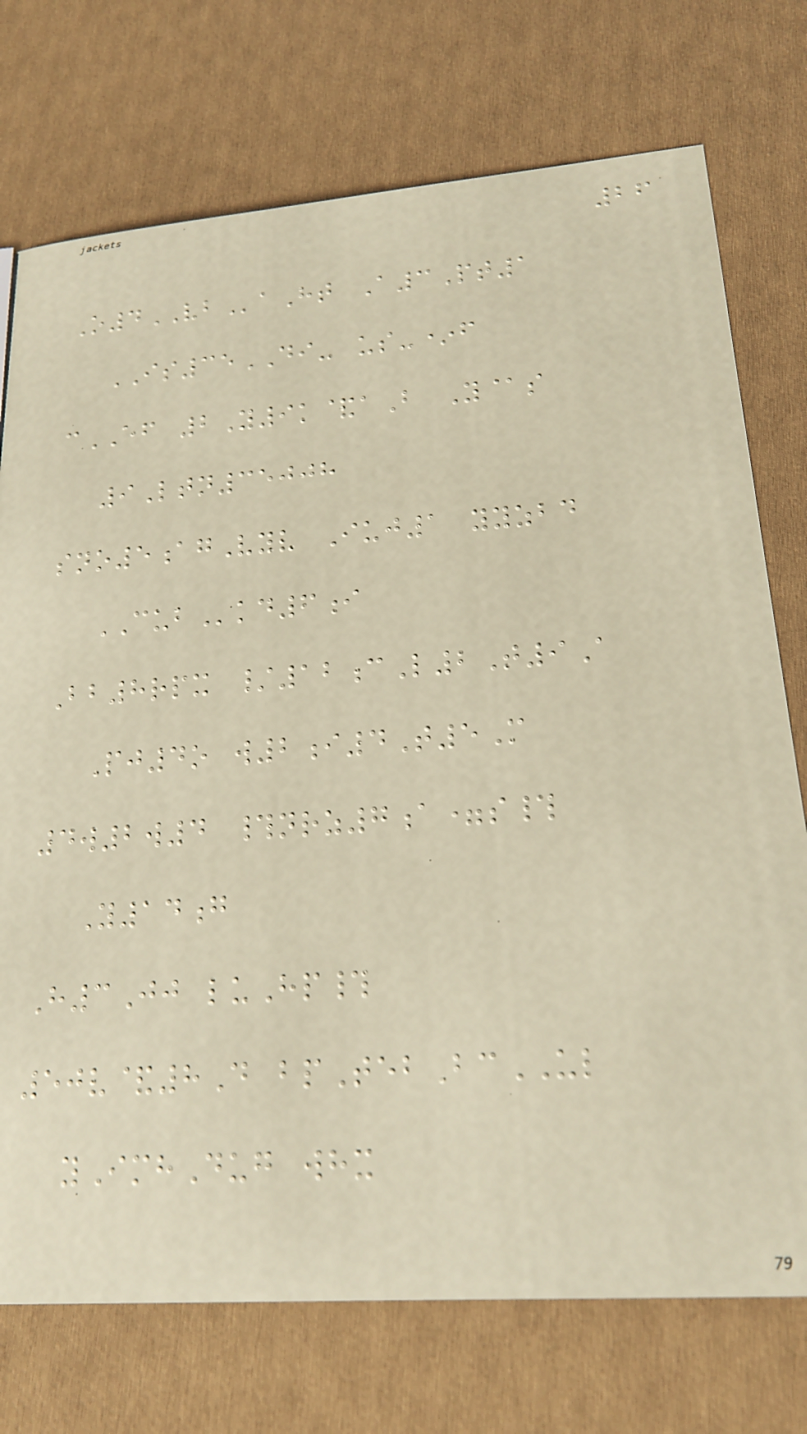26
O4VBaHt A3Pt1
IS35DI- us-*f
cEF 2Y9k&aB Y@s
9Ltn35008
sno5agVyv Iuj1 yyzbd
CUBkd6i
Bb8rpx /12cL2T9A
Pj4o w2i4T5M
4w2w4 #nrz7a=s#
Y14g
H3Jj luHp#
50v&8D bpTebBcUL
yImhDug whx
